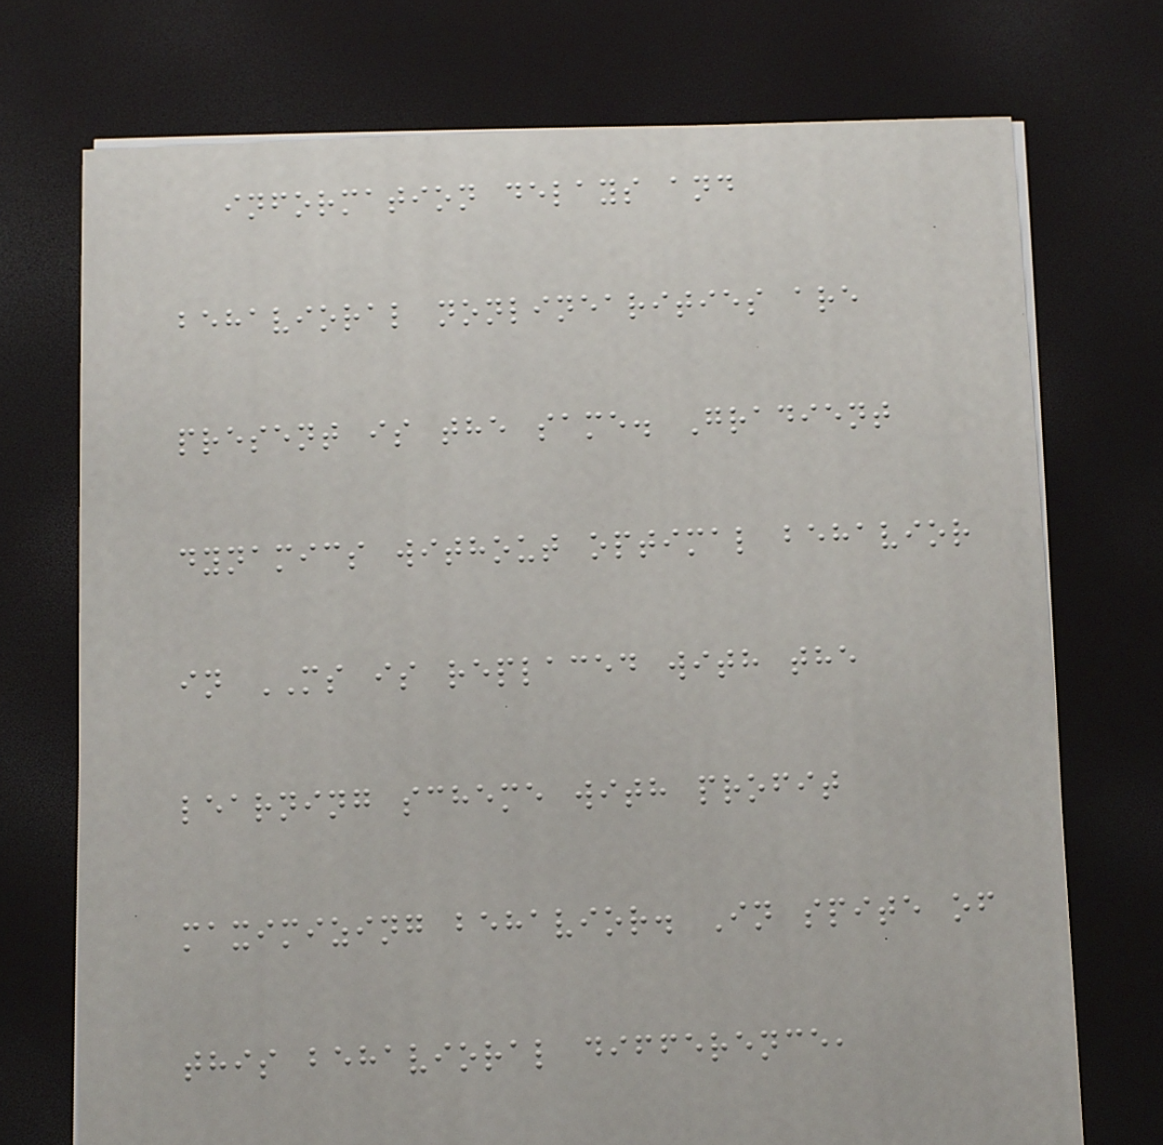information delays and
behavioral nonlinearities are
present is the same. Gradient
dynamics without optimal behavior
in MS is replaced with the
learning scheme with profit
maximizing behavior. In spite of
this behavioral difference,
